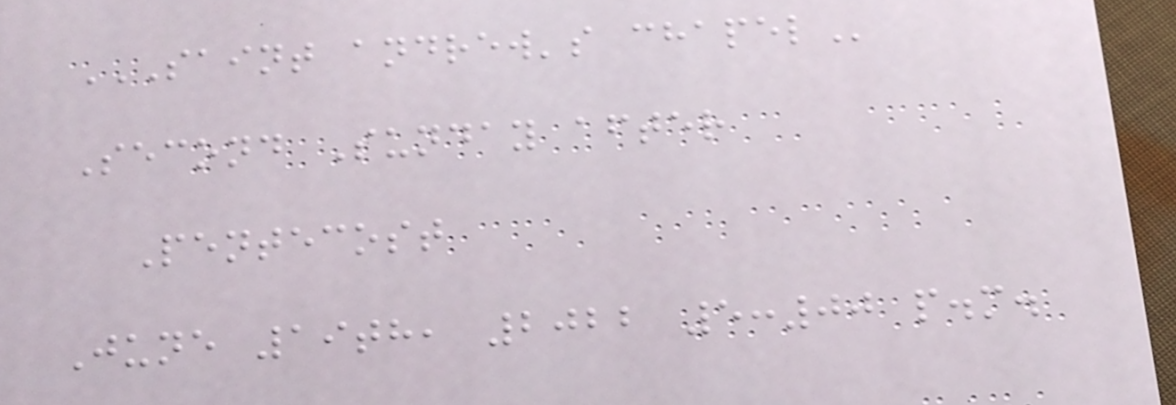SAINT ANDREW'S CHAPEL
Second Sunday after
Pentecost
June 19th, 2022 5:00 p.m.
